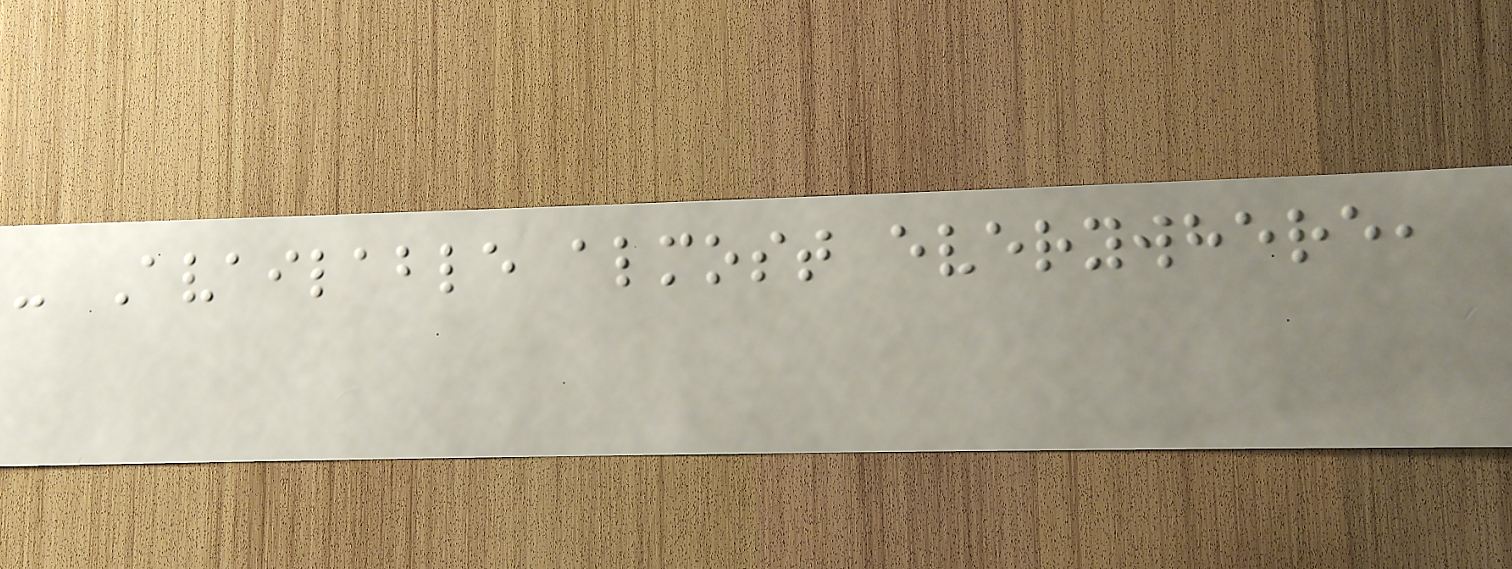- Available almost everywhere,
